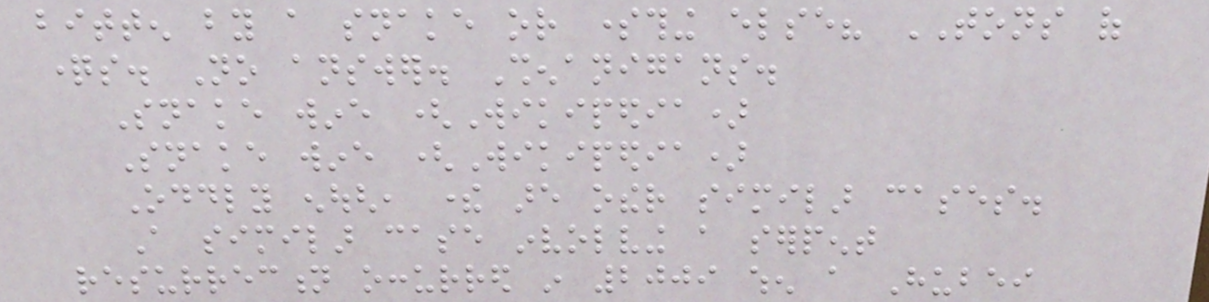bitten by a snake or something else? TONS of
questions. No answer. Shenanigans.
Snake wine (Wikipedia)
Snake wine (Wikipedia)
Oddly enough, there are other similar cases.
A similar case involving a serpent
resurrection occurred in 2009 when a Hubei
